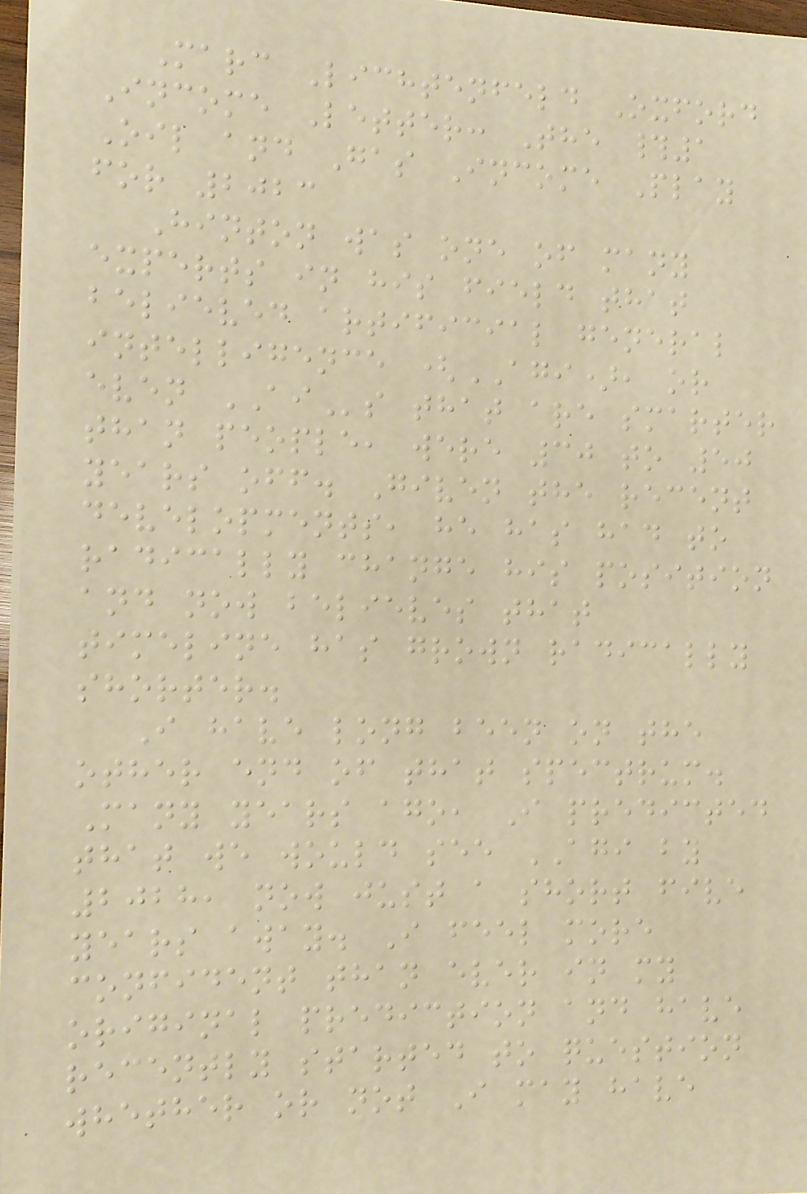Marc Lichtenfeld Oxford
Income Letter: The #1
Oil and Gas Income Play
for 2023
Hinton was one of many
experts in his field that
believed artificial general
intelligence (AGI), or
even AIs that are smarter
than people, were 30 to 50
years off. Given the recent
developments, he has had to
radically change his position
and now believes that
timeline has grown radically
shorter.
I have long been on the
other end of that spectrum.
Many years ago, I predicted
that we would see AGI by
2028, now just a short five
years away. I feel more
confident than ever in my
original prediction and have
recently started to question
whether or not I may have
